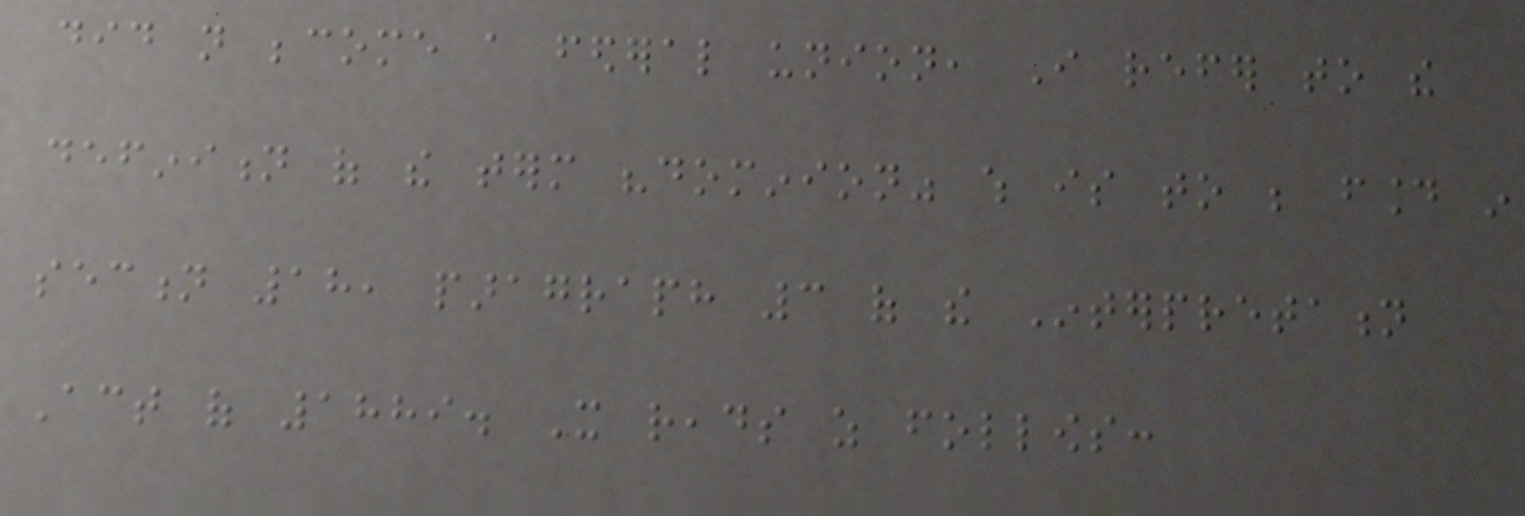did not become a federal union, I refer to the
definition of the term "dominion" which is to be found in
section 18, paragraph 3 of the Interpretation
Act of 1889. It reads as follows:
